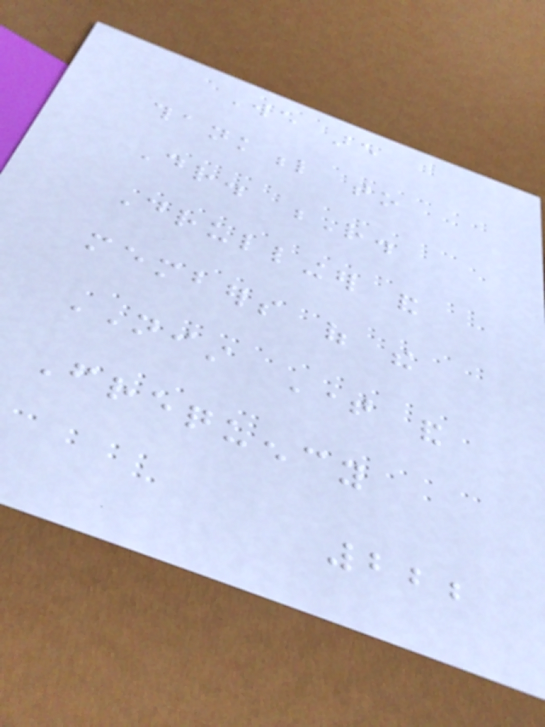We are
thankful to
Dr. R.
Drullinger and
members of the
NIST Time and
Frequency
222
